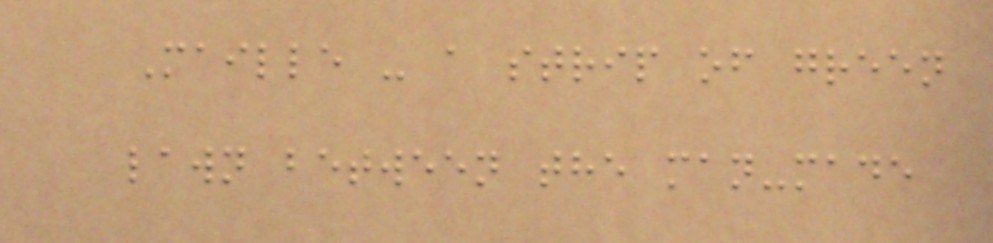Maille - a strip of green
lawn between the man-made
